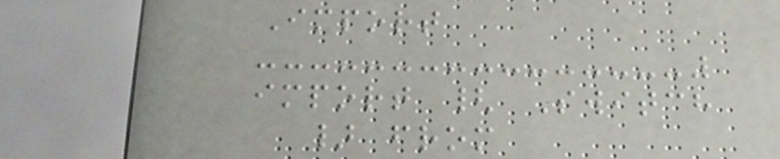Import
import { Switch
} from
